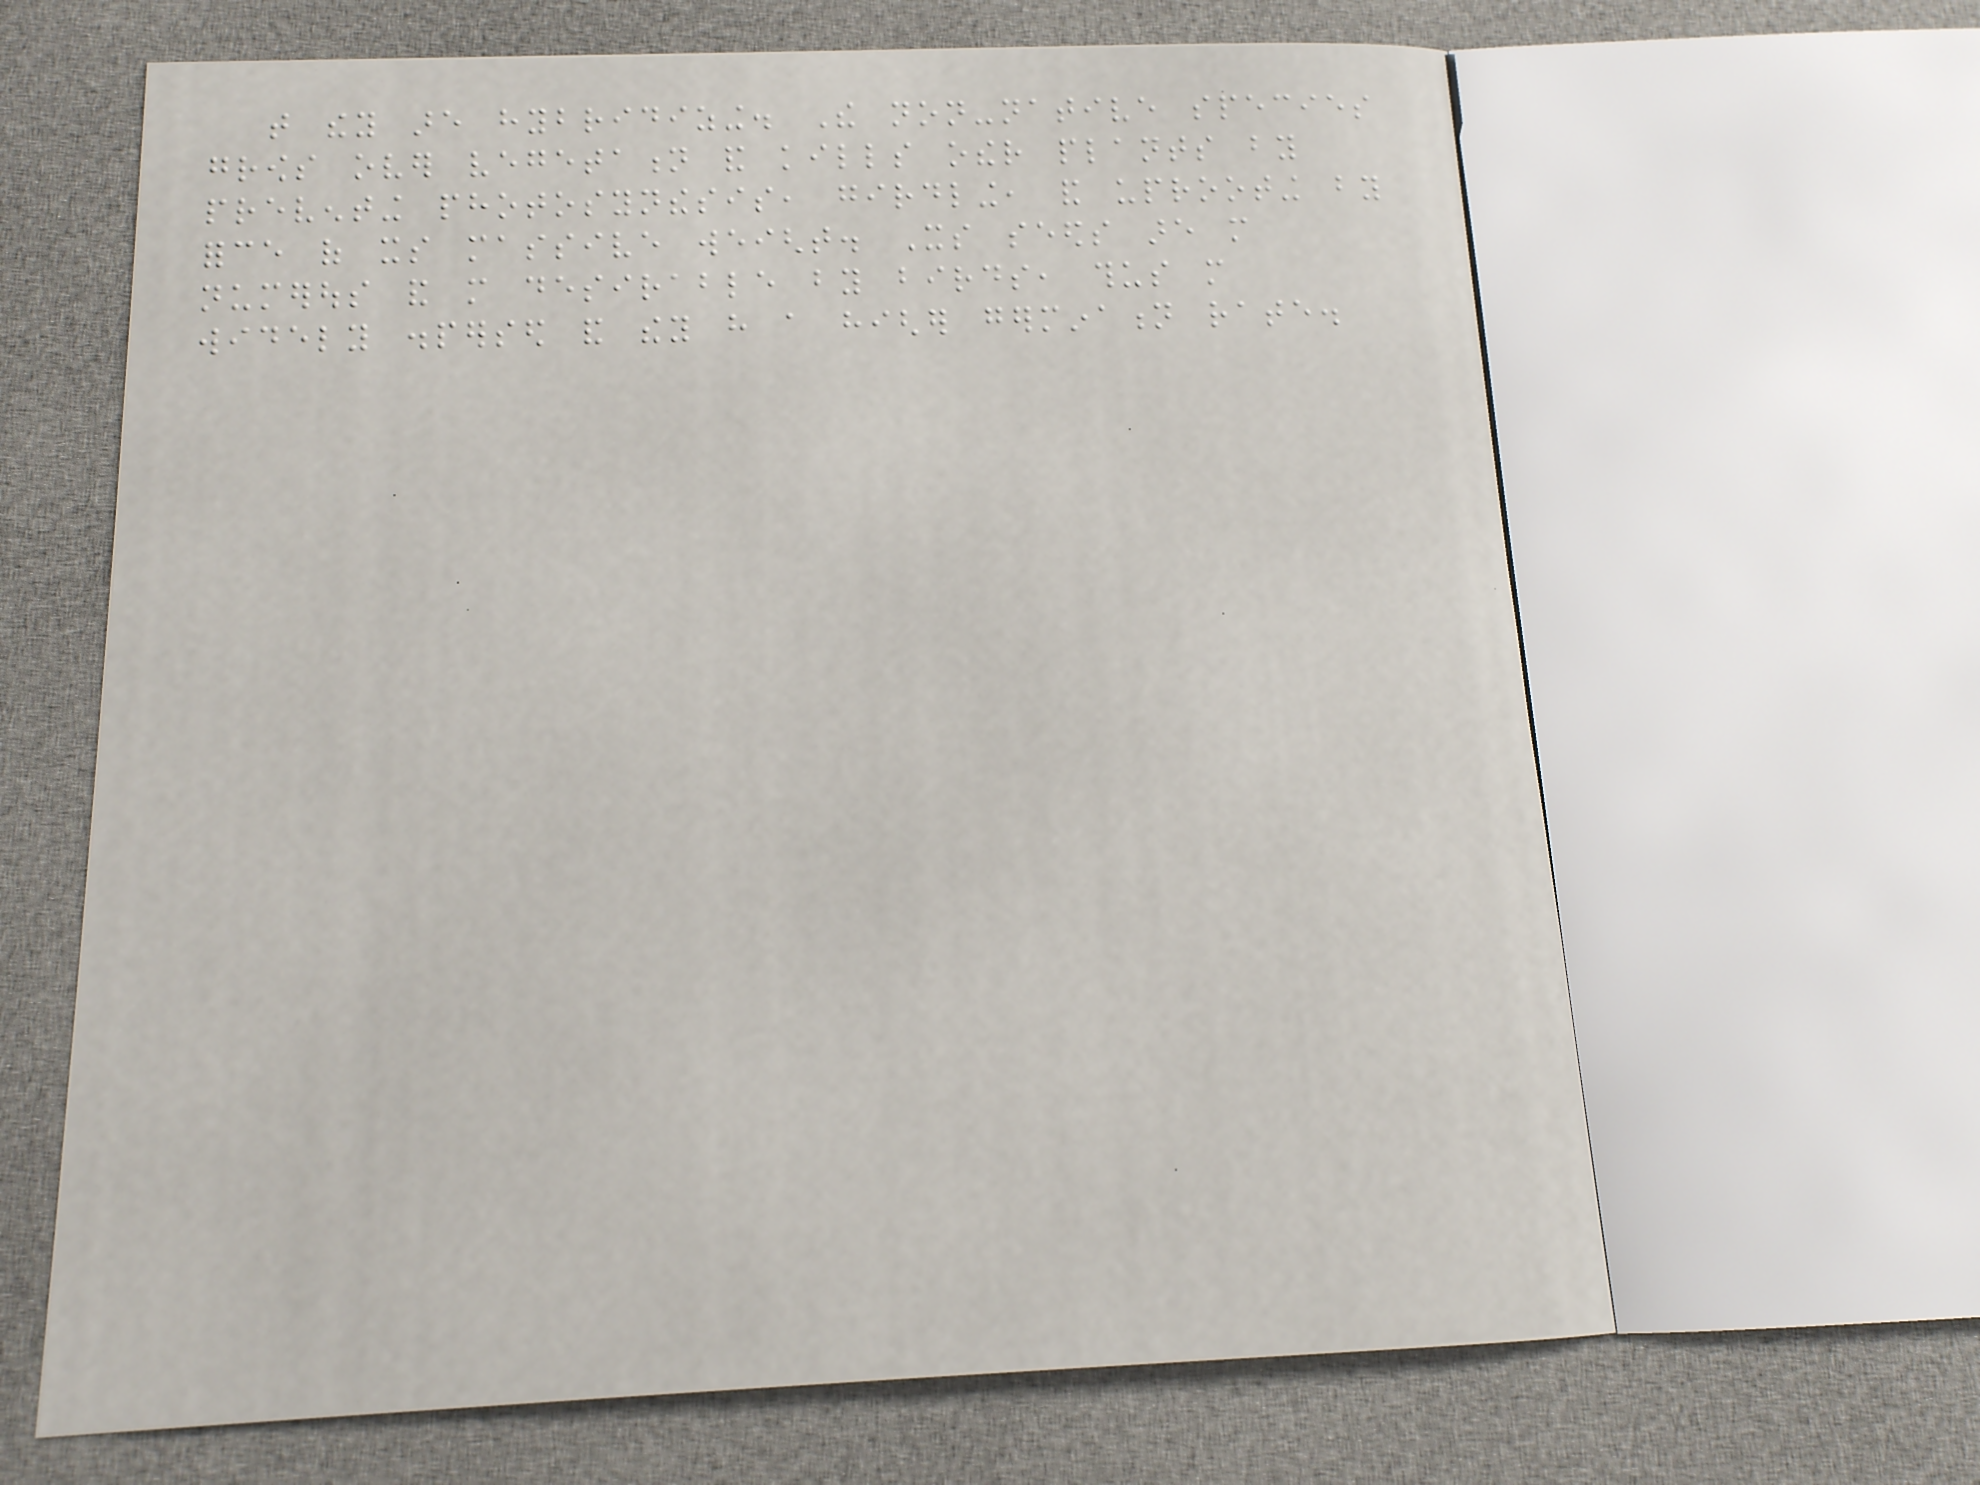that they are hybridizing. The non-native species
grows over vegetation and kills other plants by
preventing photosynthesis, girdling, and uprooting by
force of its massive weight. Its seeds are more
numerous and more desirable by birds, thus more
widely dispersed and they have a higher germination rate.
